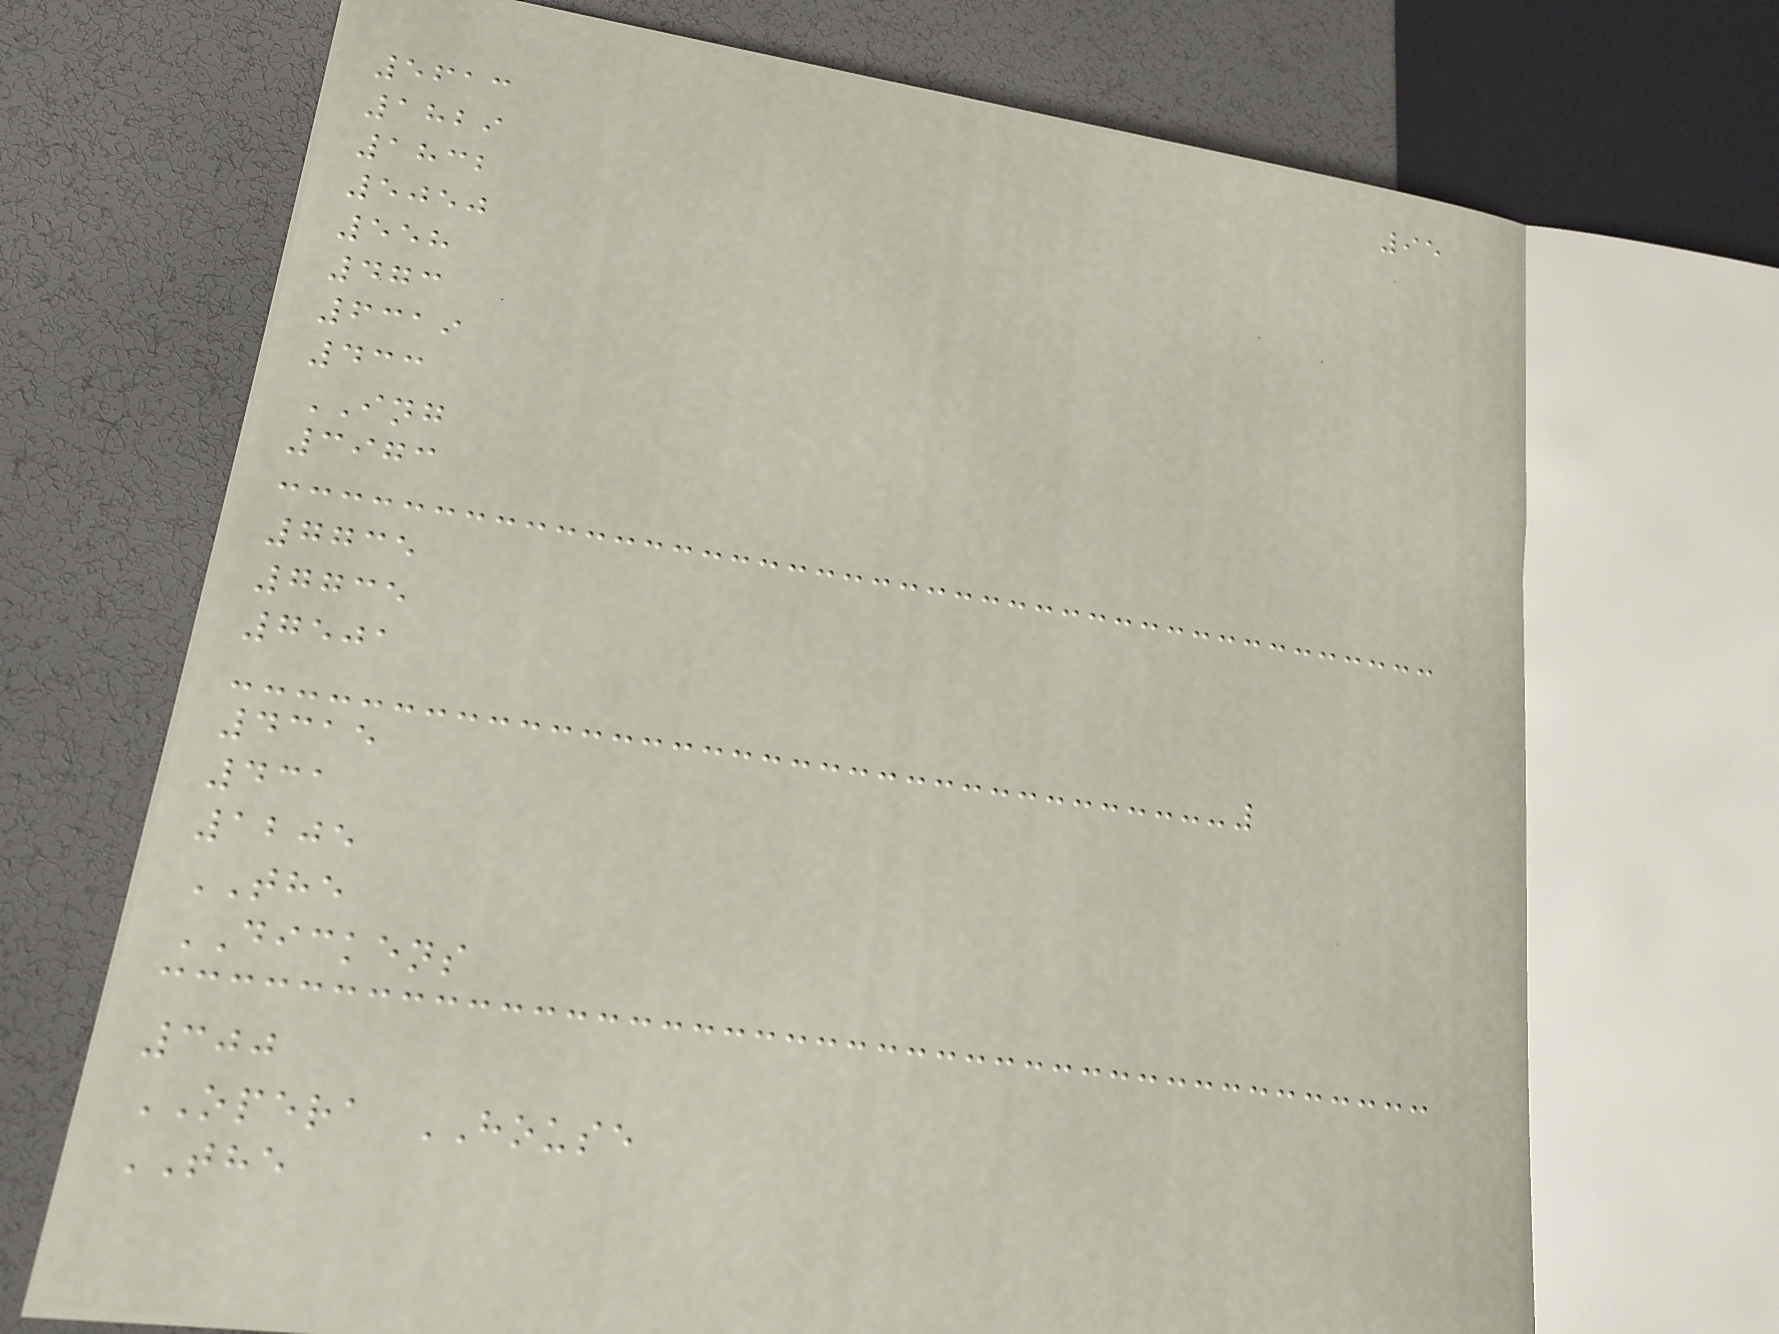95
5613
1829
1832
5050
558
473
6319
433
ING
3973
7735
7735
7501
4315
431
1205
THE
DICKENS
300
OPERA HOUSE
THE
